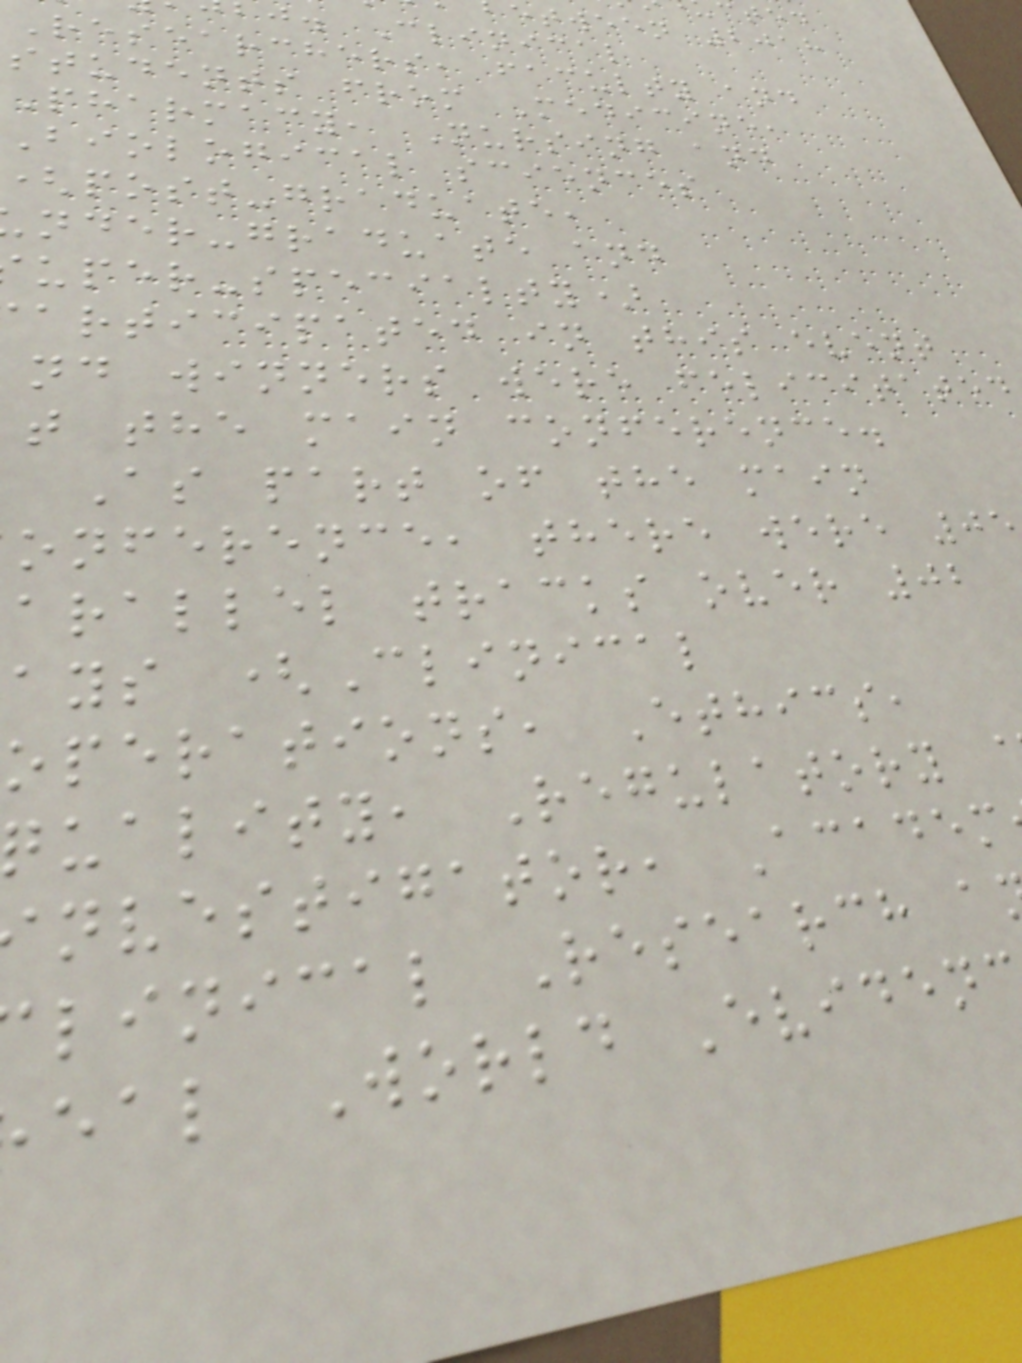etween 2018
j. Clinical
Researchers, faculty and
students from Medicine,
Pharmacy, Nursing and
Biological sciences
post-graduate,
nder-graduate and
uper-specialty)
articipated in this event
nd winners were felicitated
t the main conference.
As part of the main
onference, there were 05
arallel tracks over 02
ays (Clinical
operations, Ethics,
uality, Regulatory
nvestigator, Academ
linical Research a
eal World Eviden
